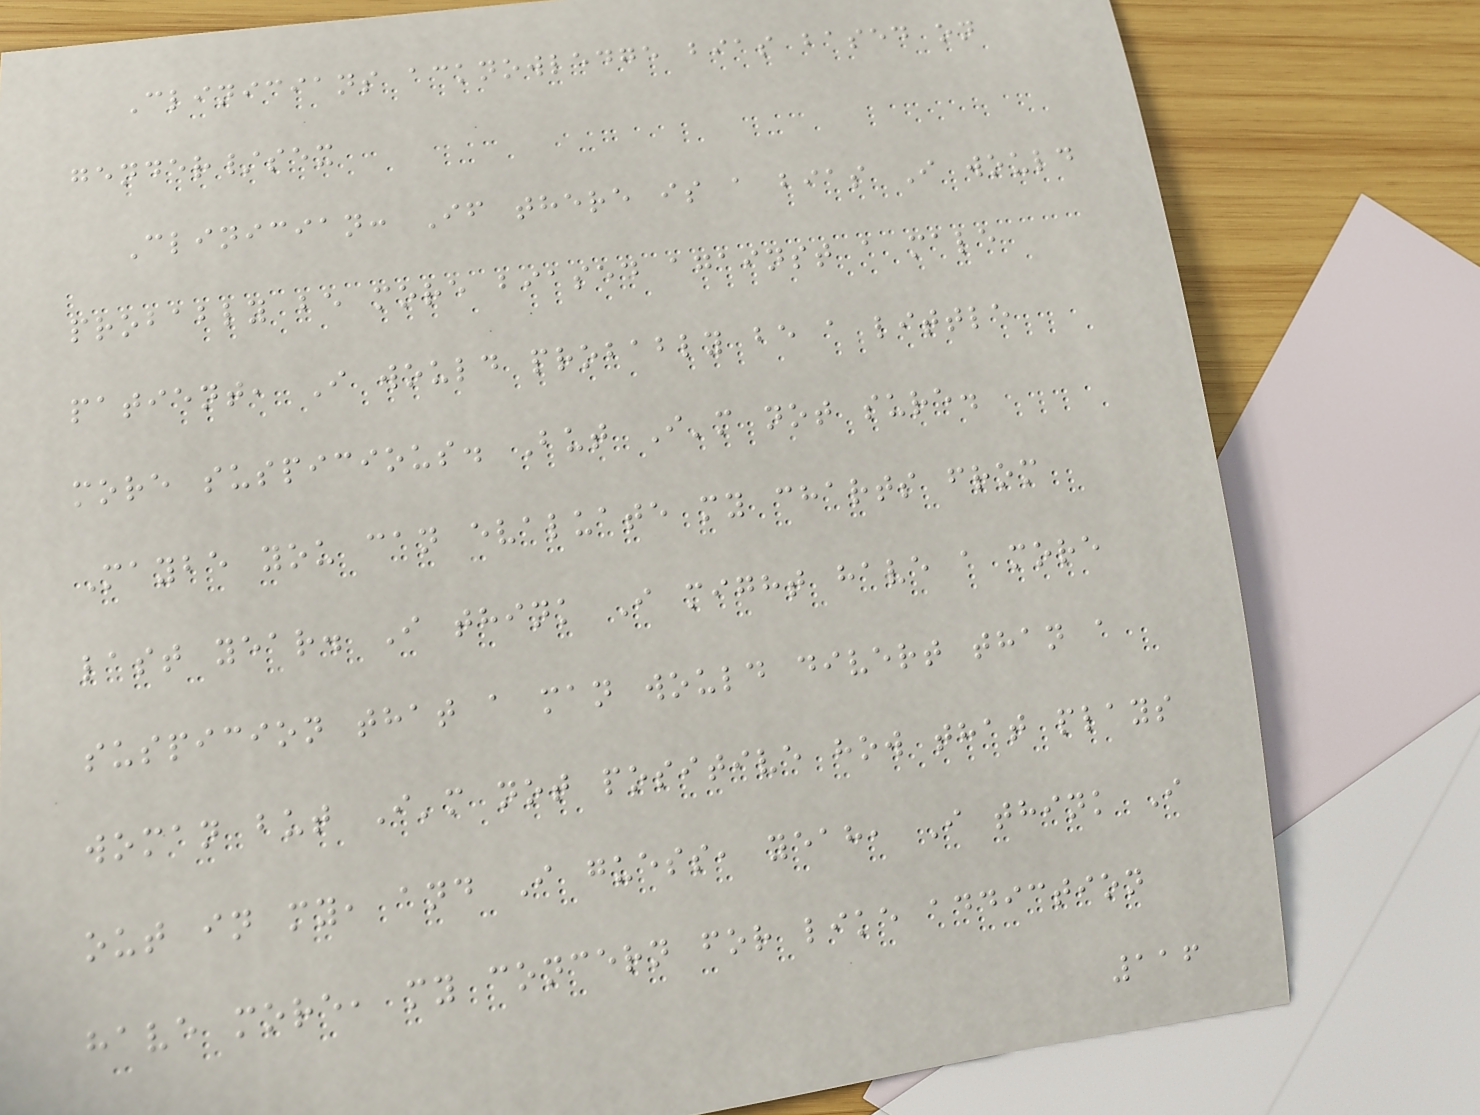Clinicians acknowledge bias based on
gender/sex
Clinician: If there is a bias I would
probably be more biased against a male
patient, I would probably be a little
more suspicious. But I'm not sure.
Maybe you can evaluate my charts from
last year. I think I might have a more
suspicion that a man would divert than a
woman but I'm not positive how that plays
out in my, and I guess, yeah, I think I
have more, my concern for like addiction
116
